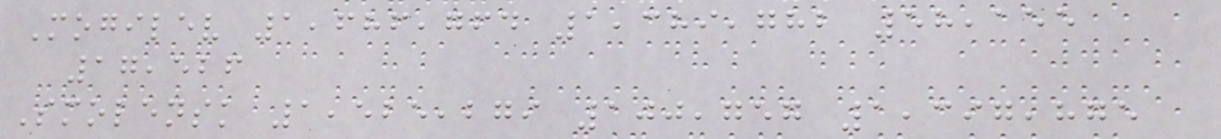Mogilev 1,686,764 1,389,782 58,155
17,526
Smolensk 1,525,279 100,757 1,397,875
